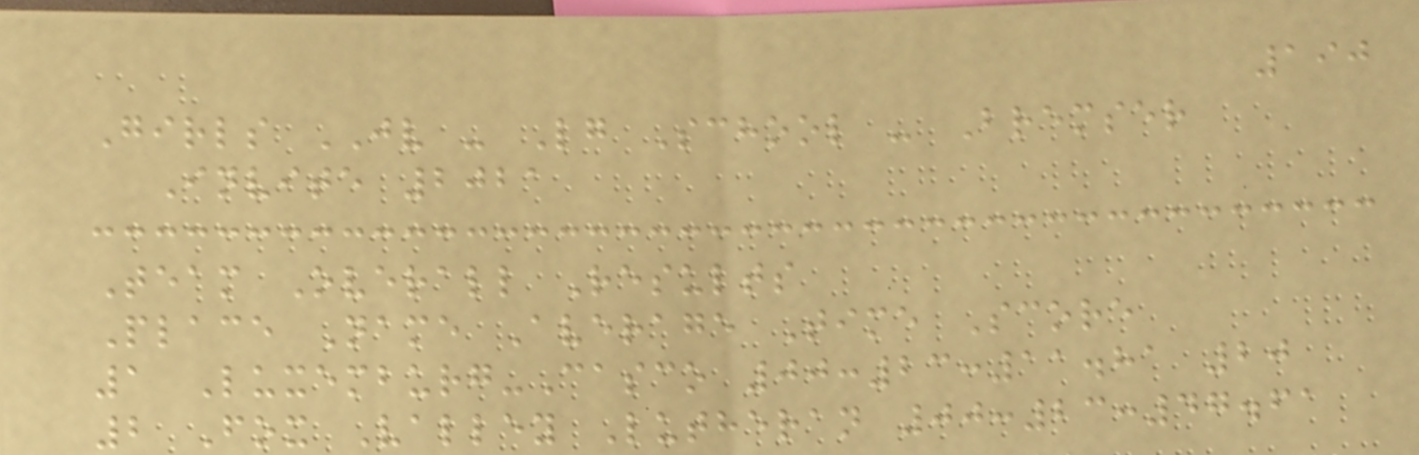190
Girls JV - Lg School - Bremser
Invite 2021
Team Overall Results
Place Name Average Time Score
1 Luxemburg-Casco 00:23:11.81 20
2 Fox Valley Lutheran 00:23:47.61
